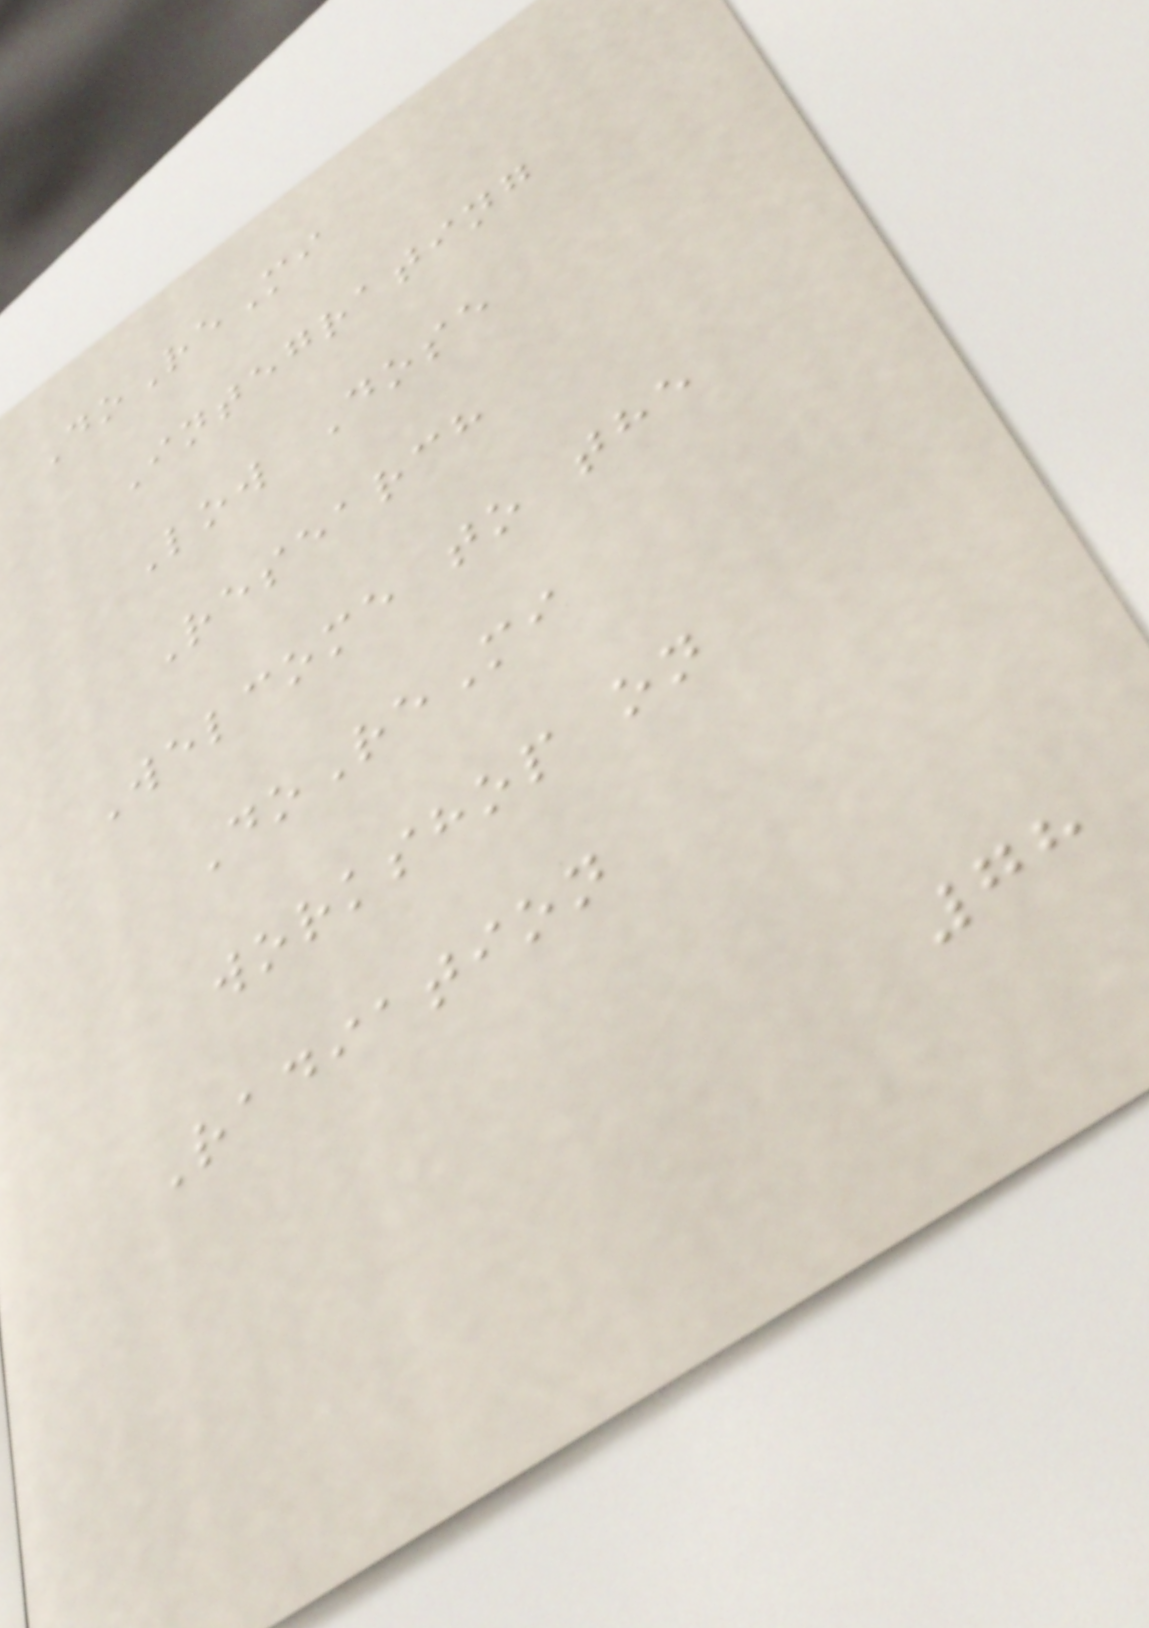DoReMi
Integrating
Low Dose
Research
Welcome to the
DoReMi
workshop on
Radiation
78
